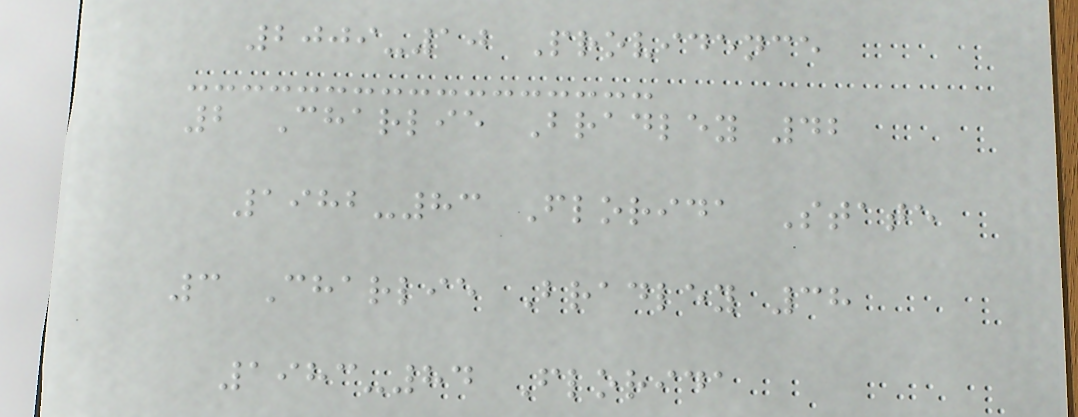2009-10 Providence
2 Charlie Bradley 42
1982-83 Florida State
3 Charlie Bradley 38
1983-84 Florida
